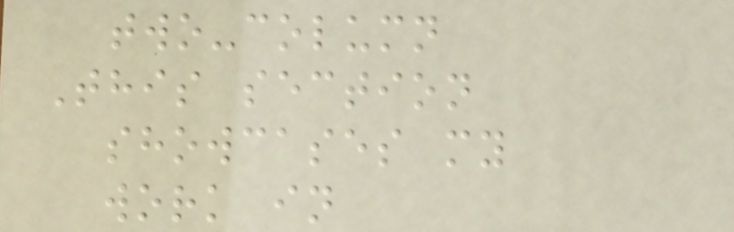two-column
This section
showcases my
work in
